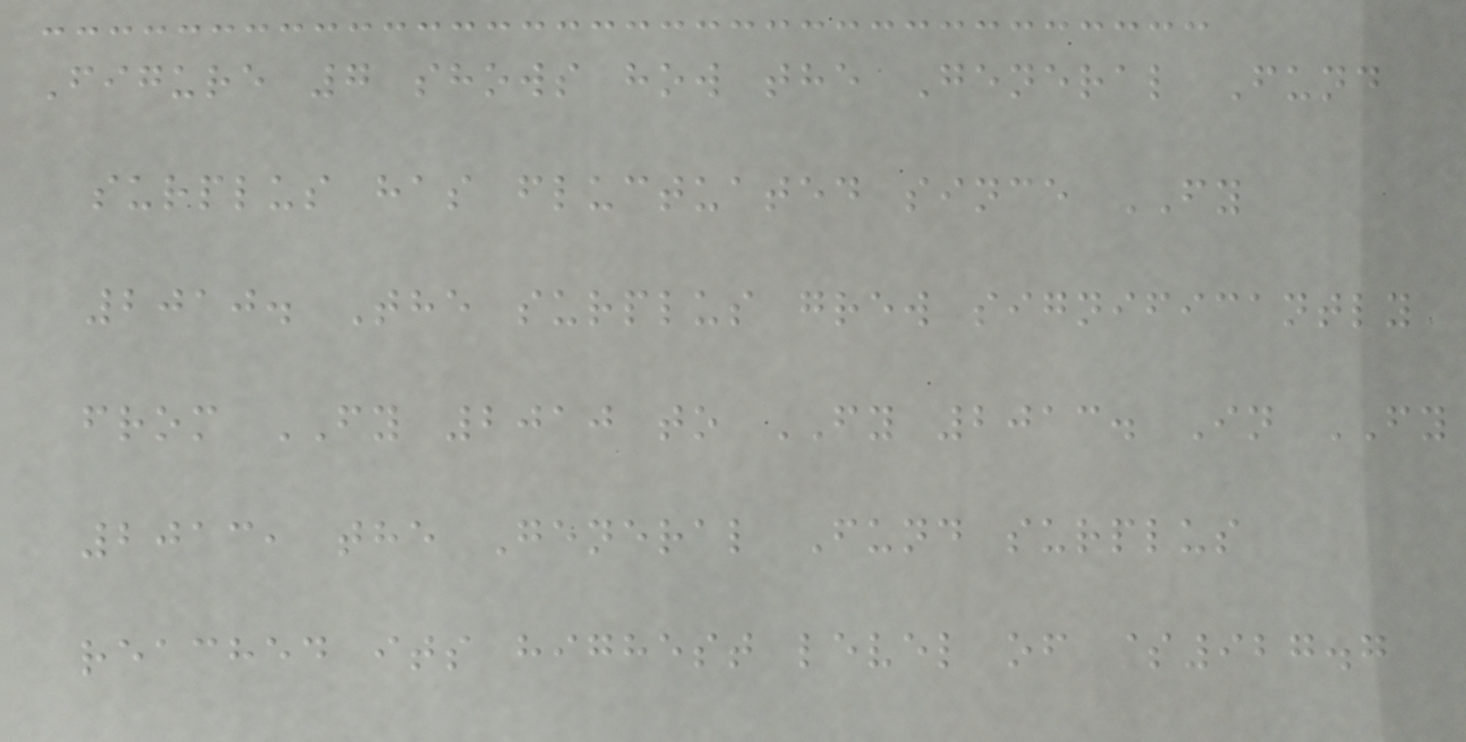Figure 7 shows how the General Fund
surplus has fluctuated since FY
2010. The surplus grew significantly
from FY 2010 to FY 2013. In FY
2013, the General Fund surplus
reached its highest level of $927.7
